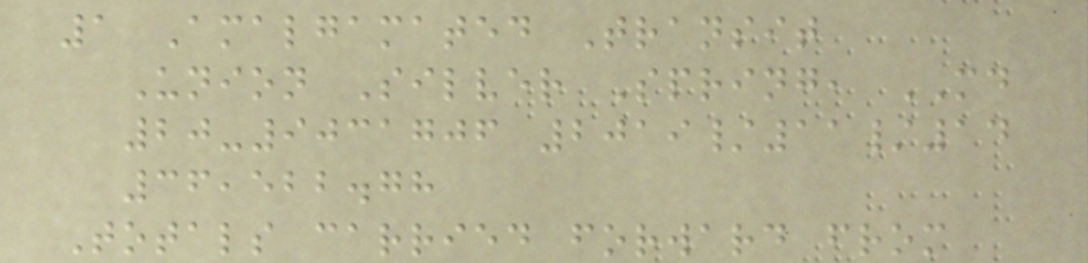1 Amalgamated Transit
Union Silver Spring, MD
20-9031706 2019/11/14
36,522.78
Totals carried forward from
